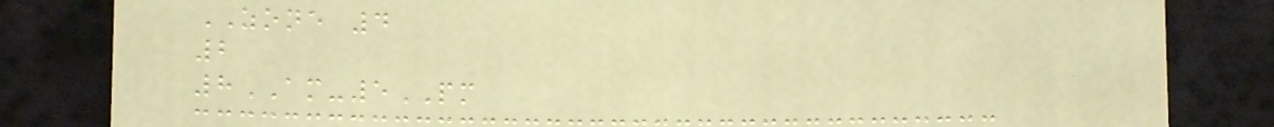ZONE 4
2
8AM-5PM
